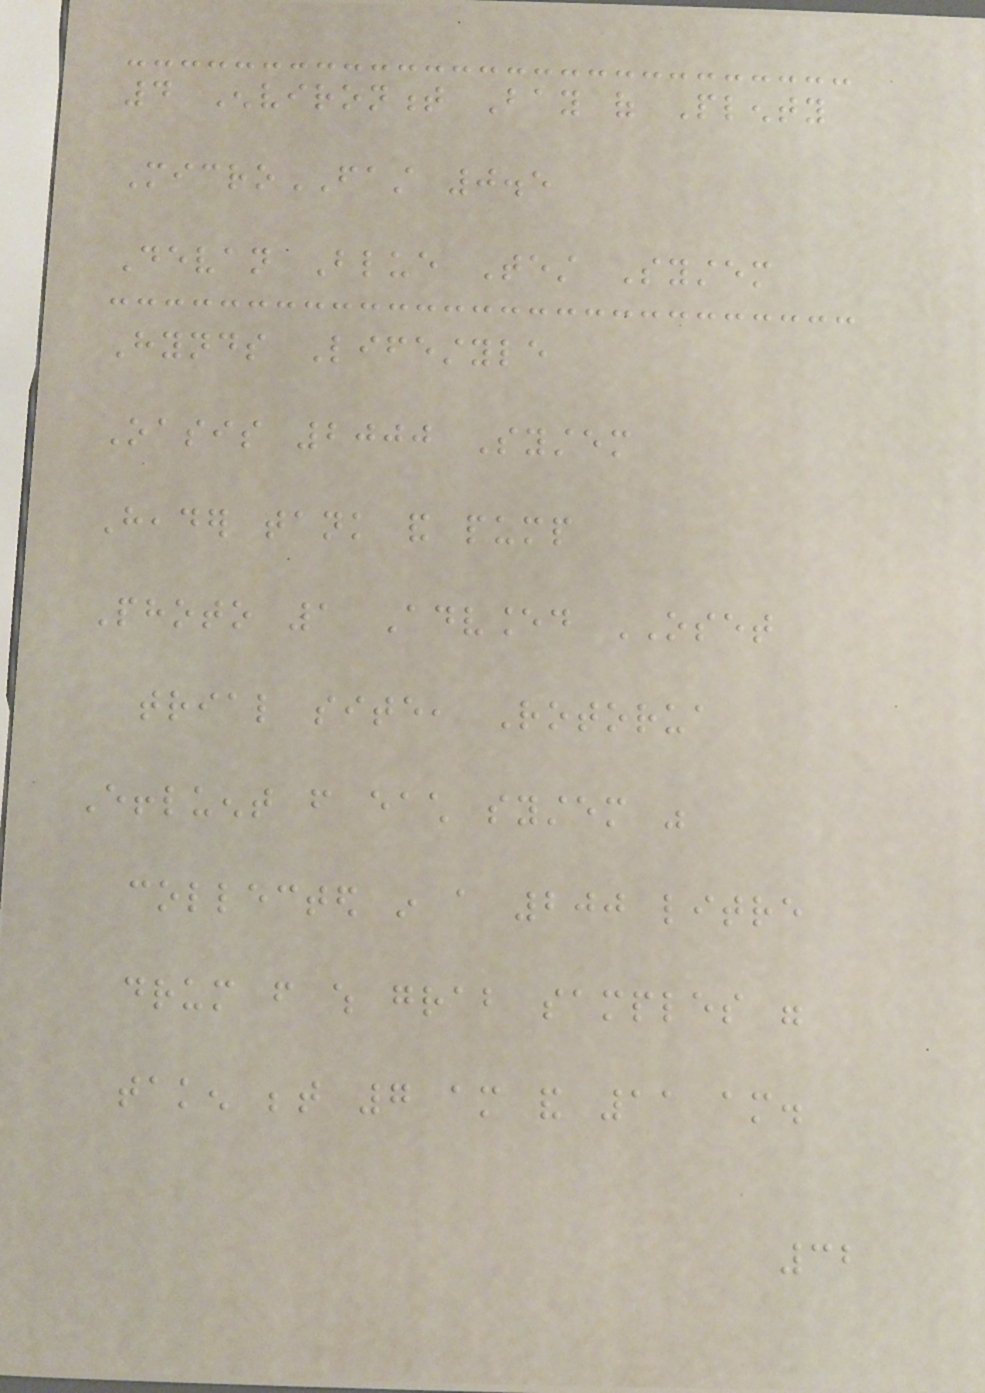4 Environment Bay of Plenty
MicroFAST 0.5
Devan Blue Test System
Hynds Lifestyle
Oasis 2000 System
Header tank and pump
Photo 1 Advanced OSET
trial site, Rotorua
Effluent from each system was
collected in a 200 litre
drum from which grab samples were
taken between 7 am and 11 am.
32
